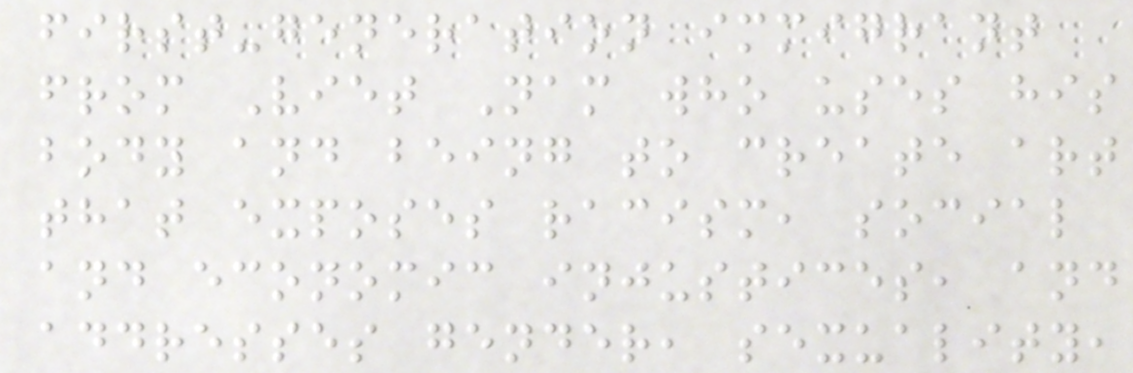first-generation immigrant
from Viet Nam who uses his
body and being to create art
that exposes racism, social
and economic injustices, and
addresses gender, sexuality,
